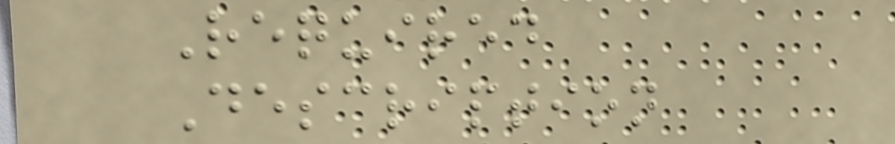Required
Description
